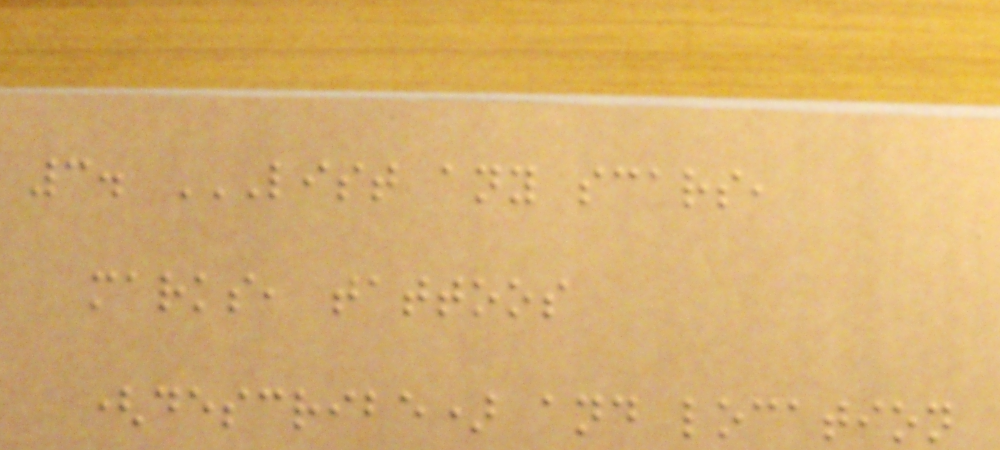3. LIST ANY SCARS,
MARKS, TATTOOS
(DESCRIBE) AND LOCATION
